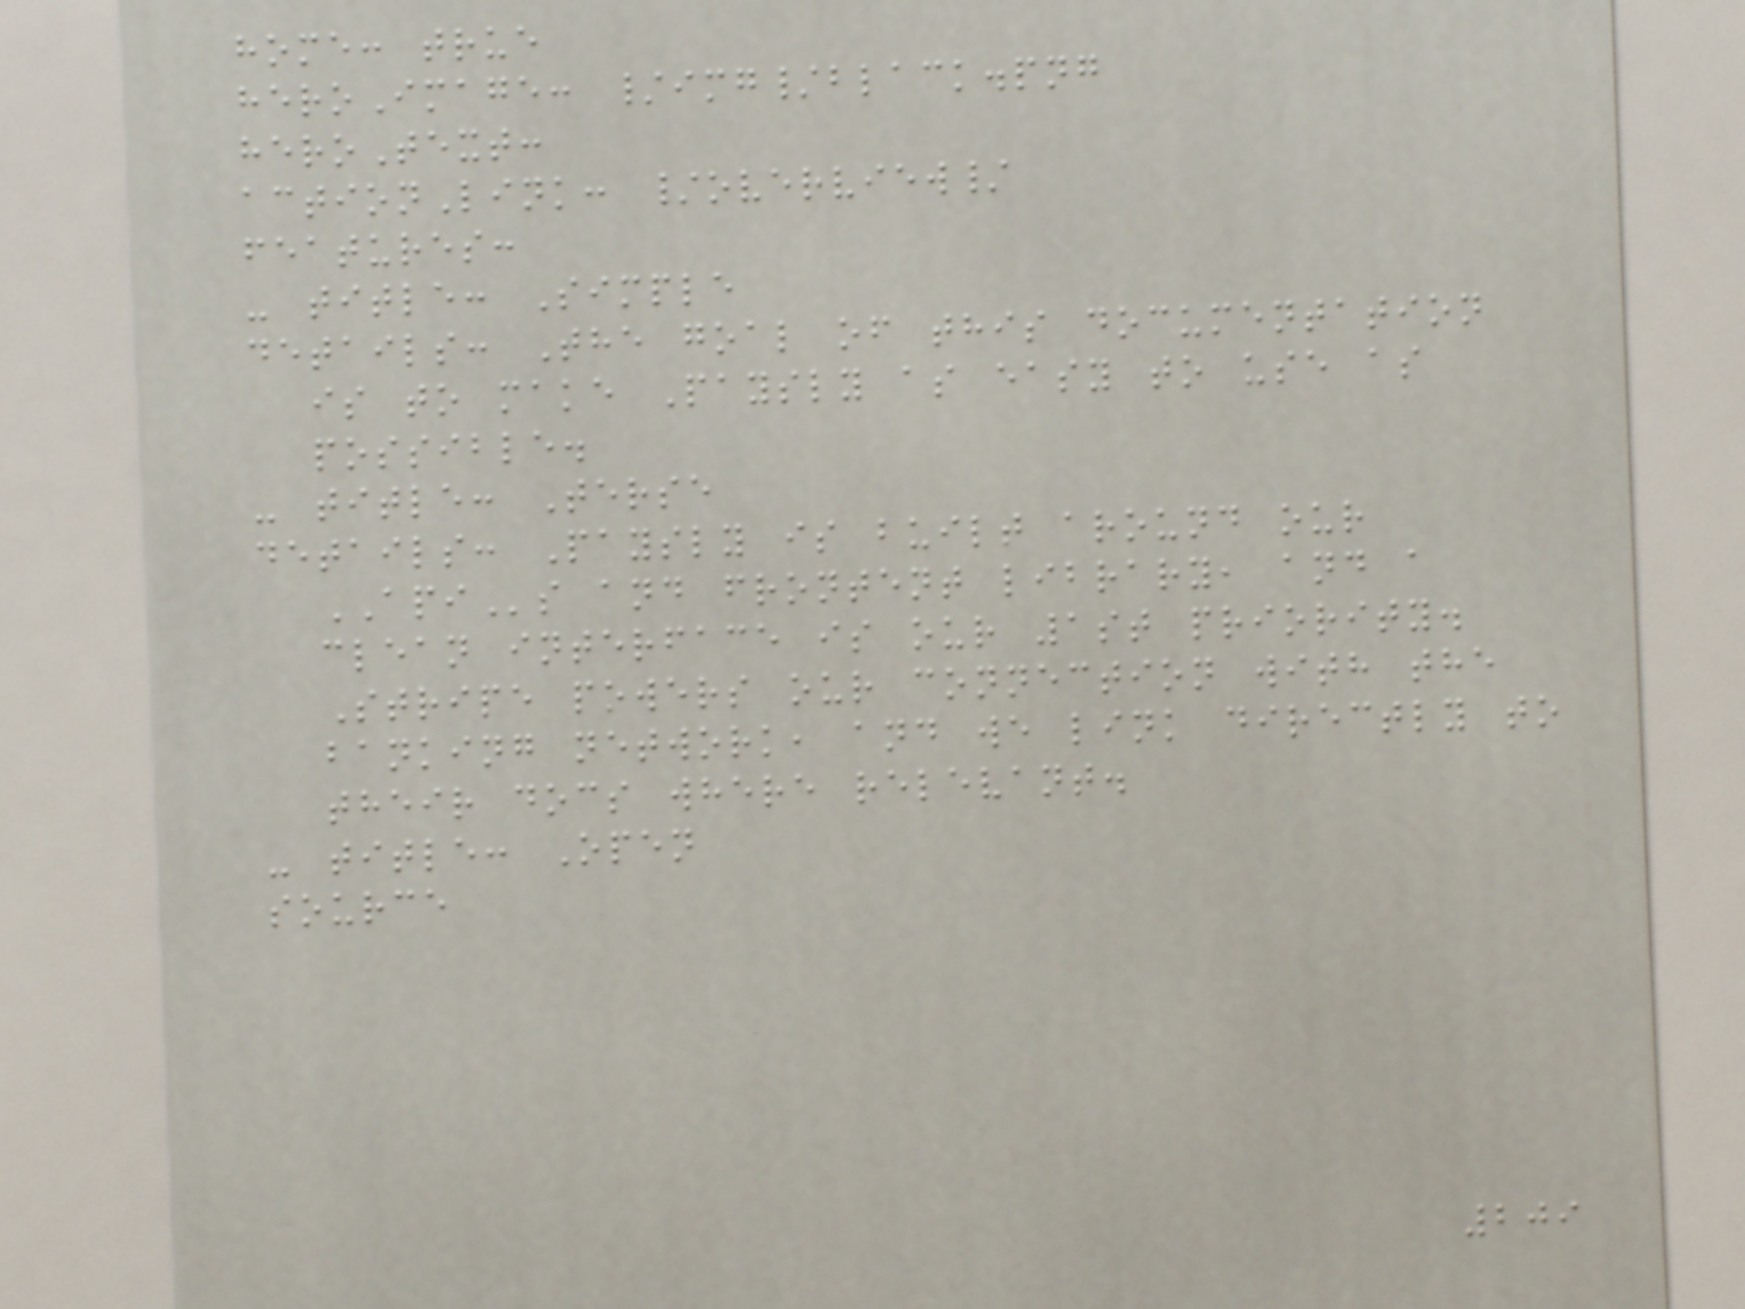home: true
heroImage: /img/black.png
heroText:
actionLink: /overview/
features:
- title: Simple
details: The goal of this documentation
is to make Paysly as easy to use as
possible.
- title: Terse
details: Paysly is built around our
APIs and frontent library, and a
clean interface is our 1st priority.
Stripe powers our connection with the
banking network, and we link directly to
their docs where relevant.
- title: Open
source
209
